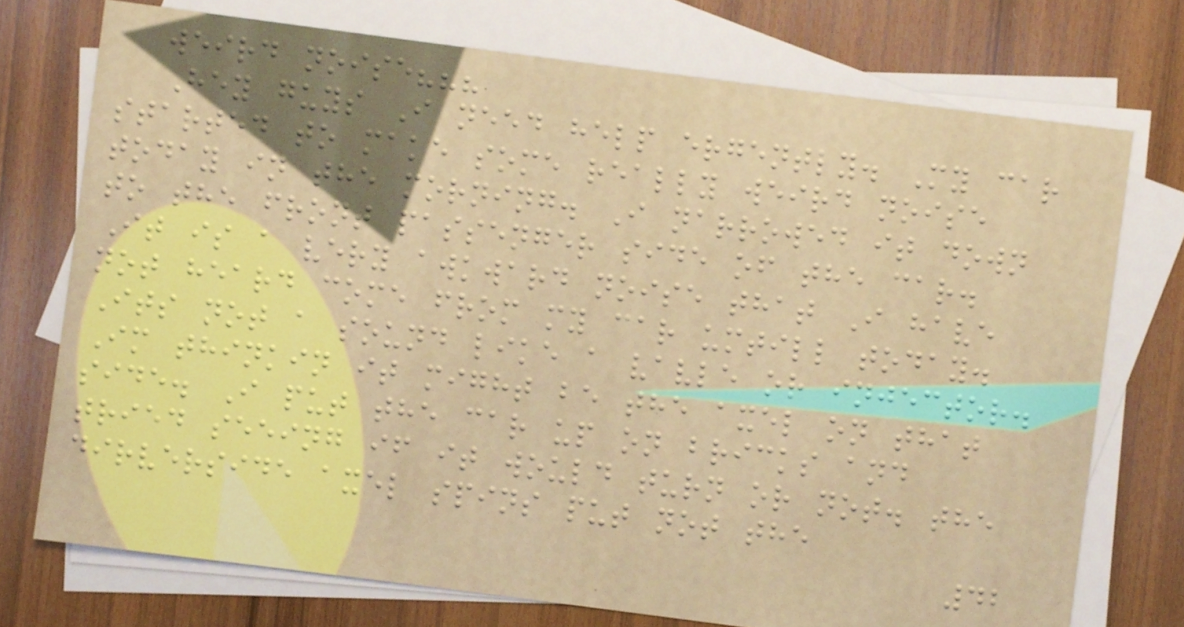weird noise???
Hey guys I need help ergently. My car
started to make some really weird noise
today in the morning. I narrowed it down
to the front passenger side of the car.
It is a very awkward noise that I have
not heard come from my car umtill today.
Its not a sound like a vavle or injector.
Im thinkin it might be the axel on that
side. I put the car up on bricks and
tried seeing if it would turn or not. the
dirverside axel spins put not the
42
